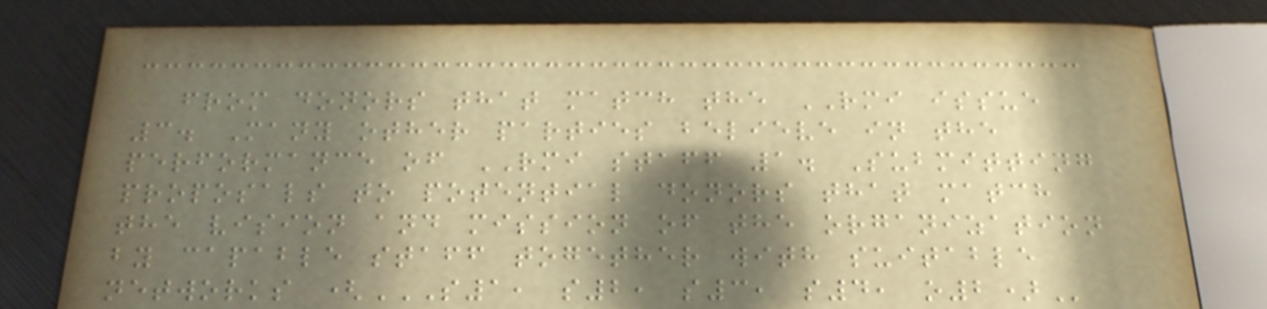from donors that match the RMI issue
3. Many other parties believe in the
performance of RMI staff 1. Submitting
proposals to potential donors that match
the vision and mission of the organization
by capable staff together with suitable
networks (S1, S2, S3, S4, O2)
